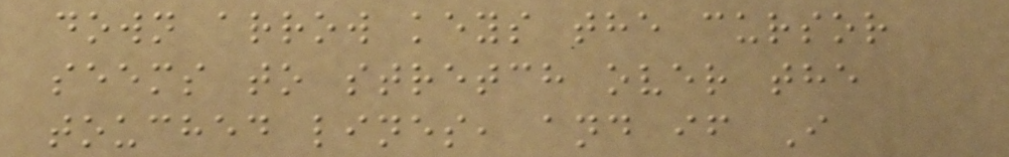down arrow keys the cursor
seems to stretch over the
touched lines, and if I
